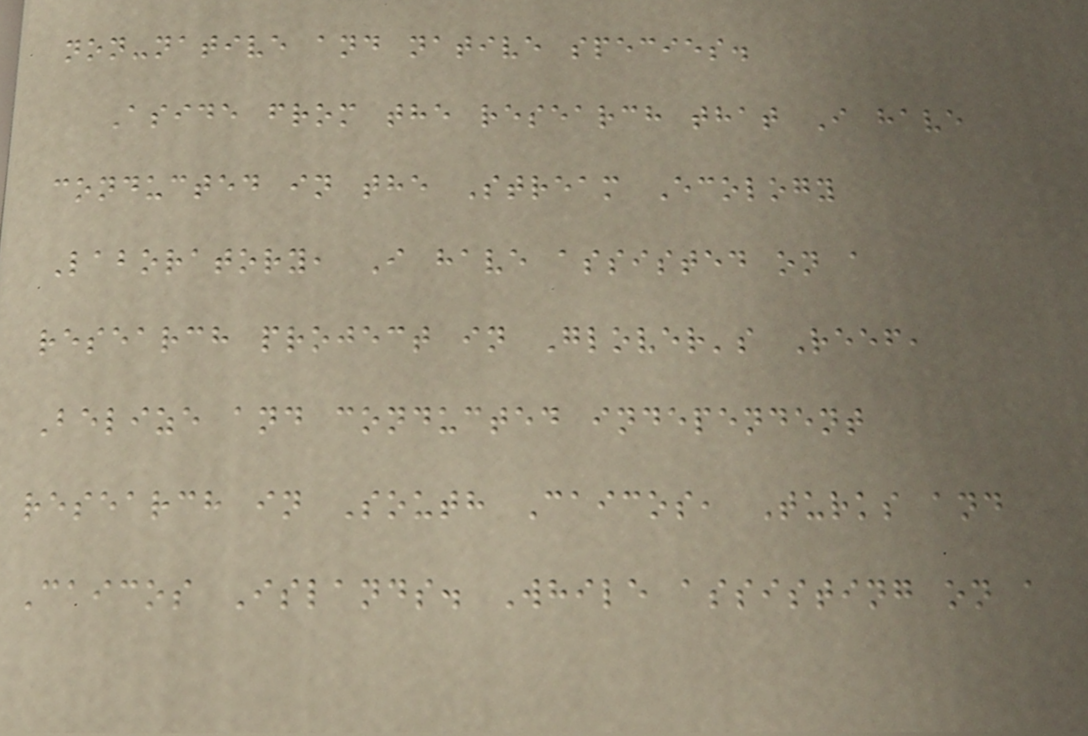non-native and native species.
Aside from the research that I have
conducted in the Stream Ecology
Laboratory, I have assisted on a
research project in Glover's Reef,
Belize and conducted independent
research in South Caicos, Turks and
Caicos Islands. While assisting on a
